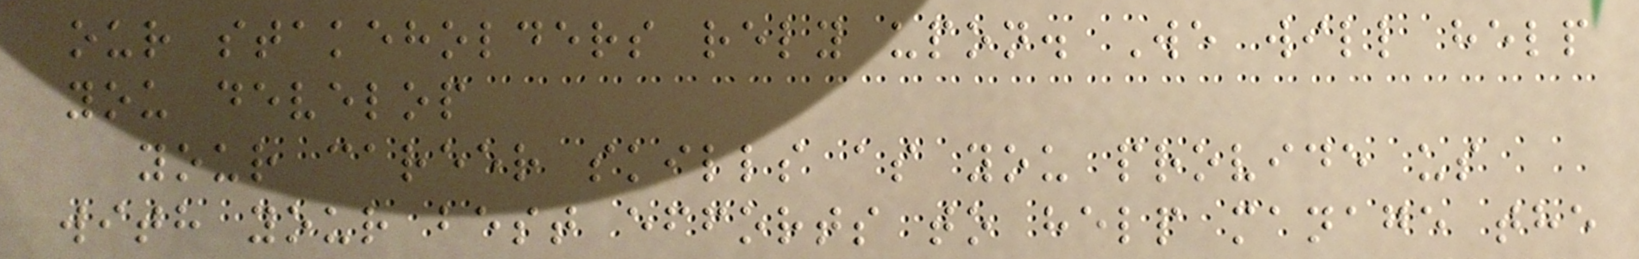our stakeholders rely upon. We will help
you develop
your career skills as you provide us
with your best efforts to help manage the
